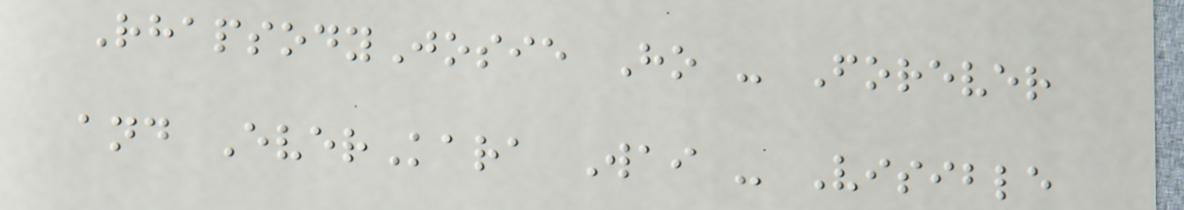RhapsodyJosie Ho - Forever
and EverKara Wai - Visible
